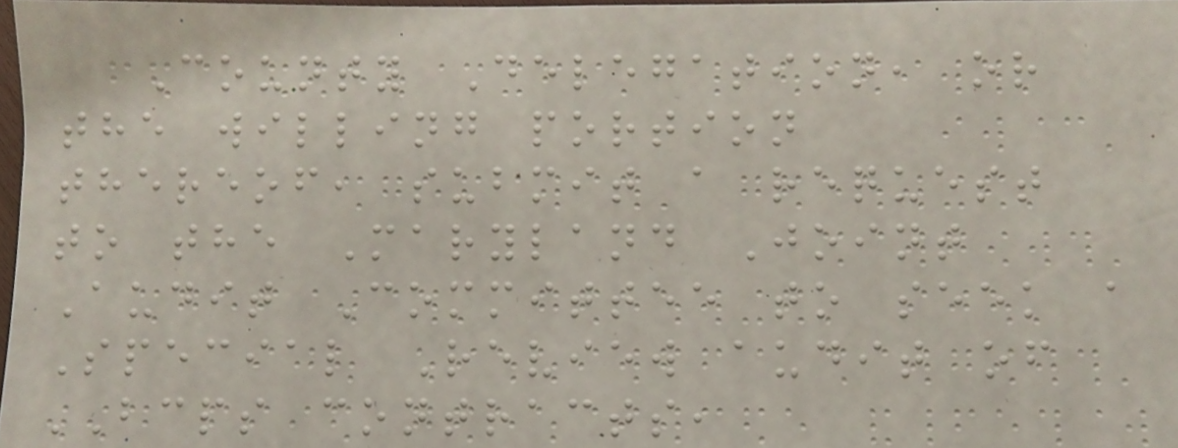County Delegation, or
the willing portion
thereof, submit a request
to the Maryland Joint
Audit Committee to seek a
Special Review audit of
BCPS contracts,
